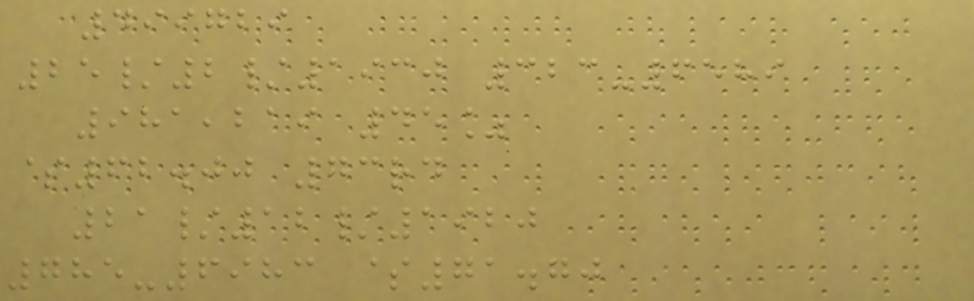499729
25/2/1930 323-6589
981,219 45%
$62.00 73rd
21/12/1920
785-6983 $71.70
